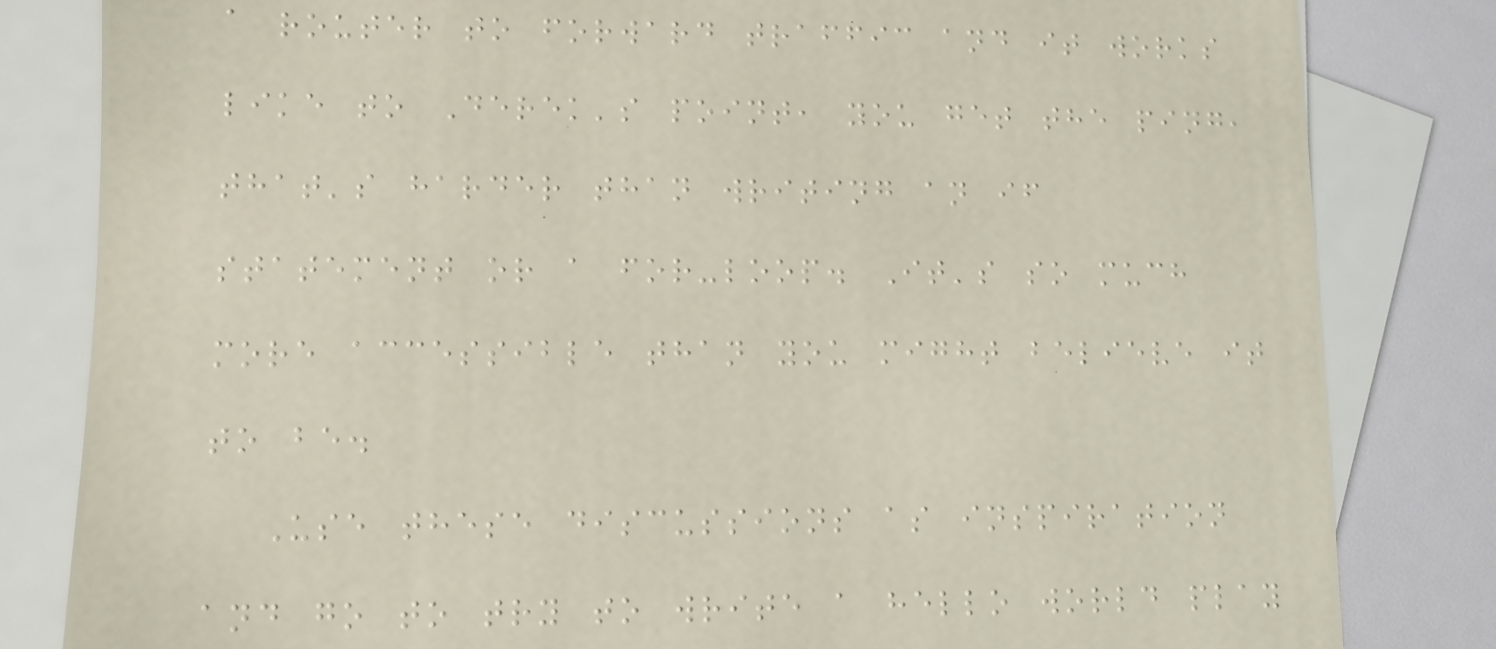a router to forward traffic and it works
like to Derek's point, you get the ping,
that's harder than writing an if
statement or a for-loop. It's so much
more accessible than you might believe it
to be.
Use these discussions as inspiration
and go to try to write a hello world play
